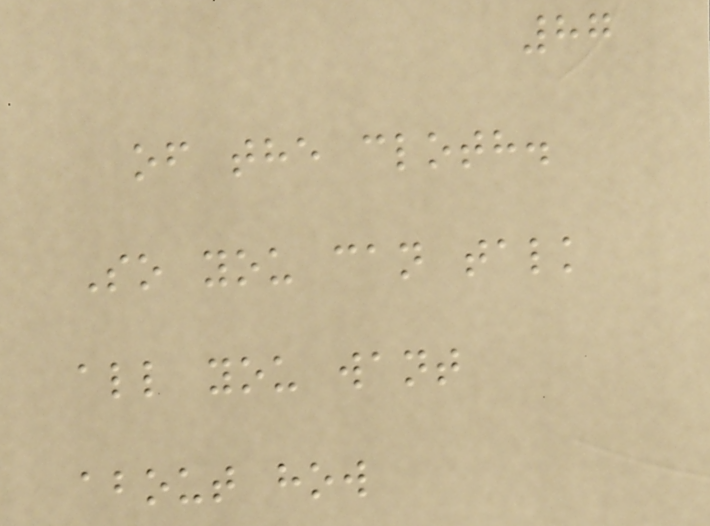87
of the cloth.
So you can talk
all you want
about how
